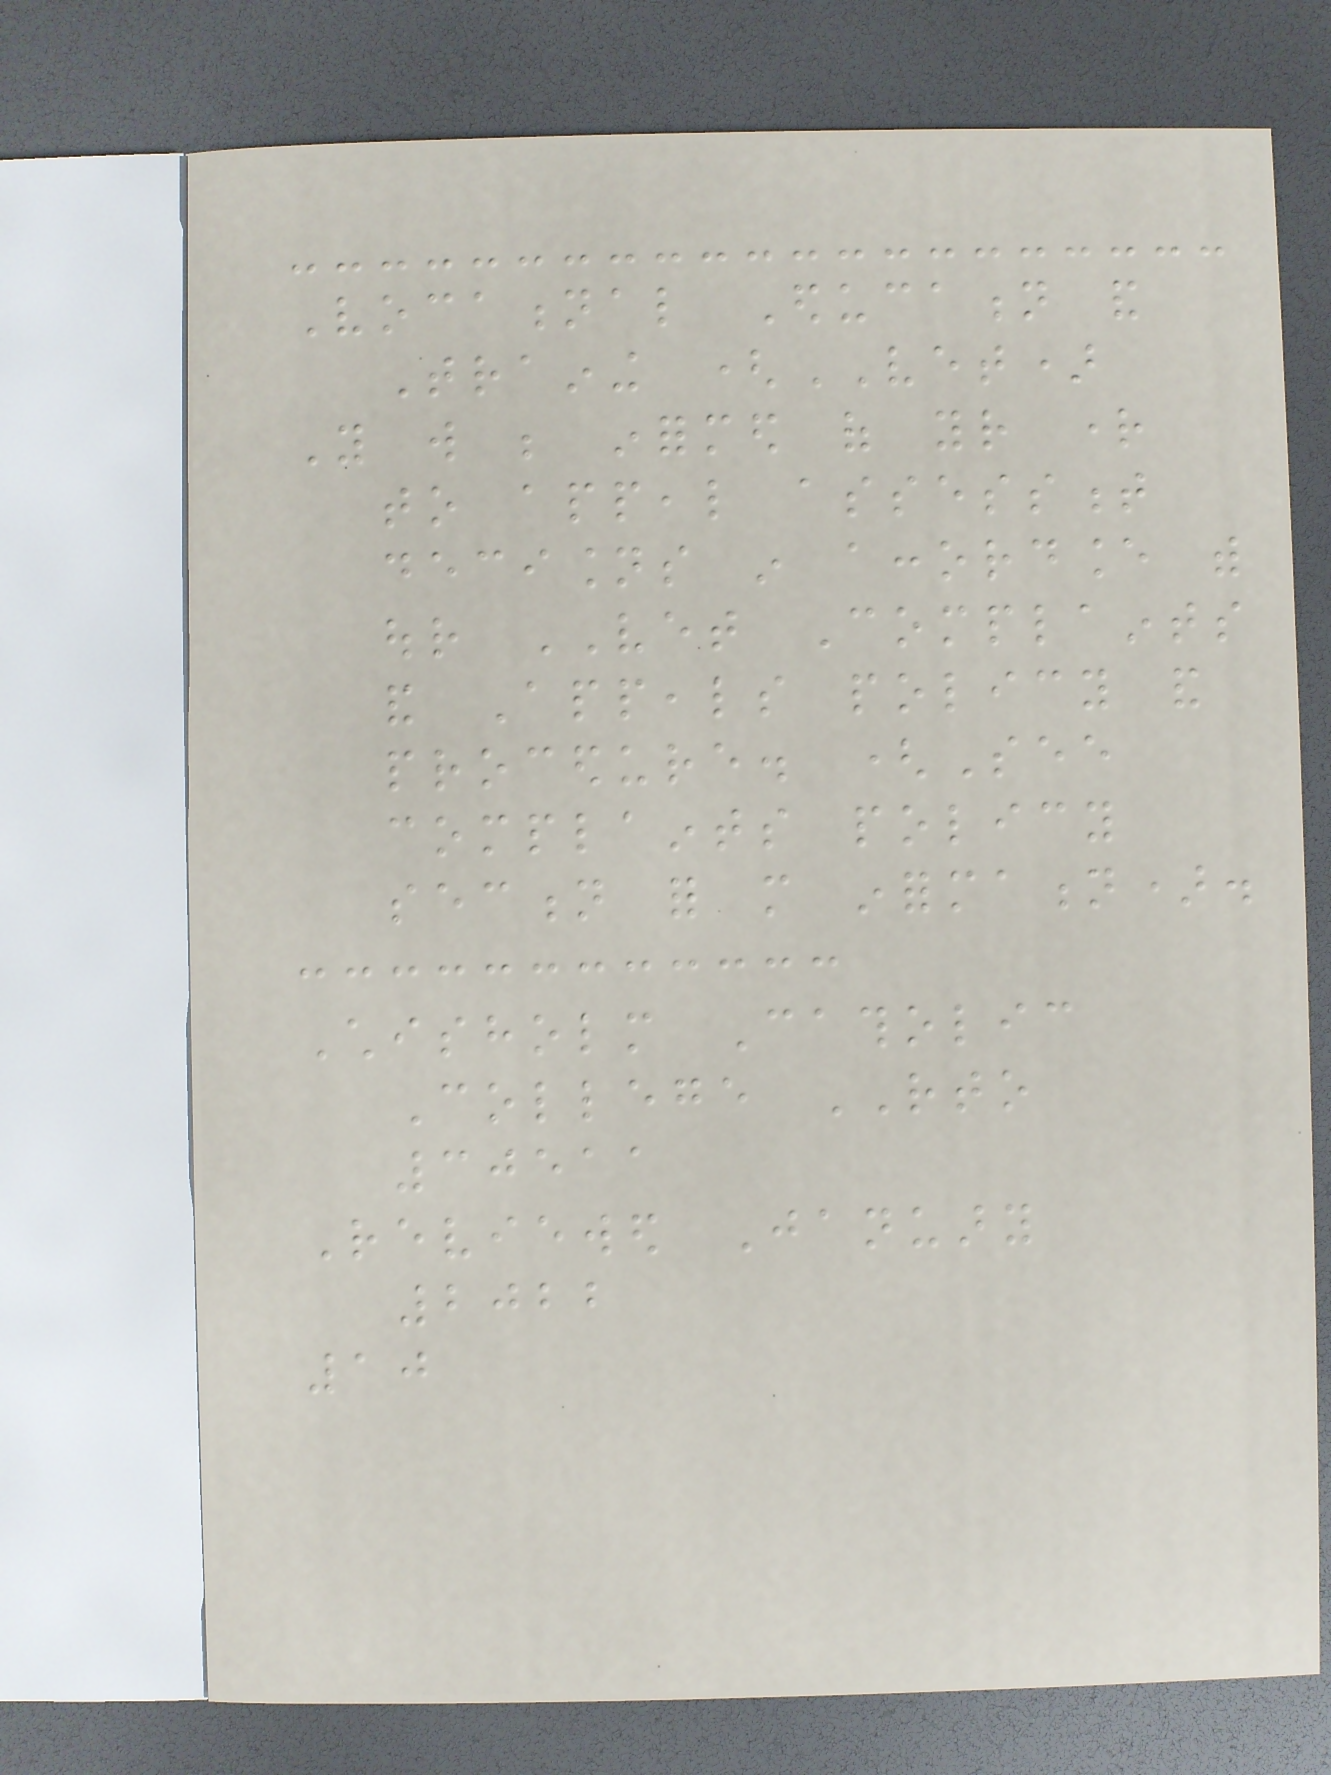Vocational Education and
Training (VET)
You will be informed of your right
to appeal assessment
decisions in accordance with
our VET Complaints
and Appeals policy and
procedure. (See
complaints policy
section for more information).
Chisholm Catholic
College RTO
30511
Reviewed January
2022
10
